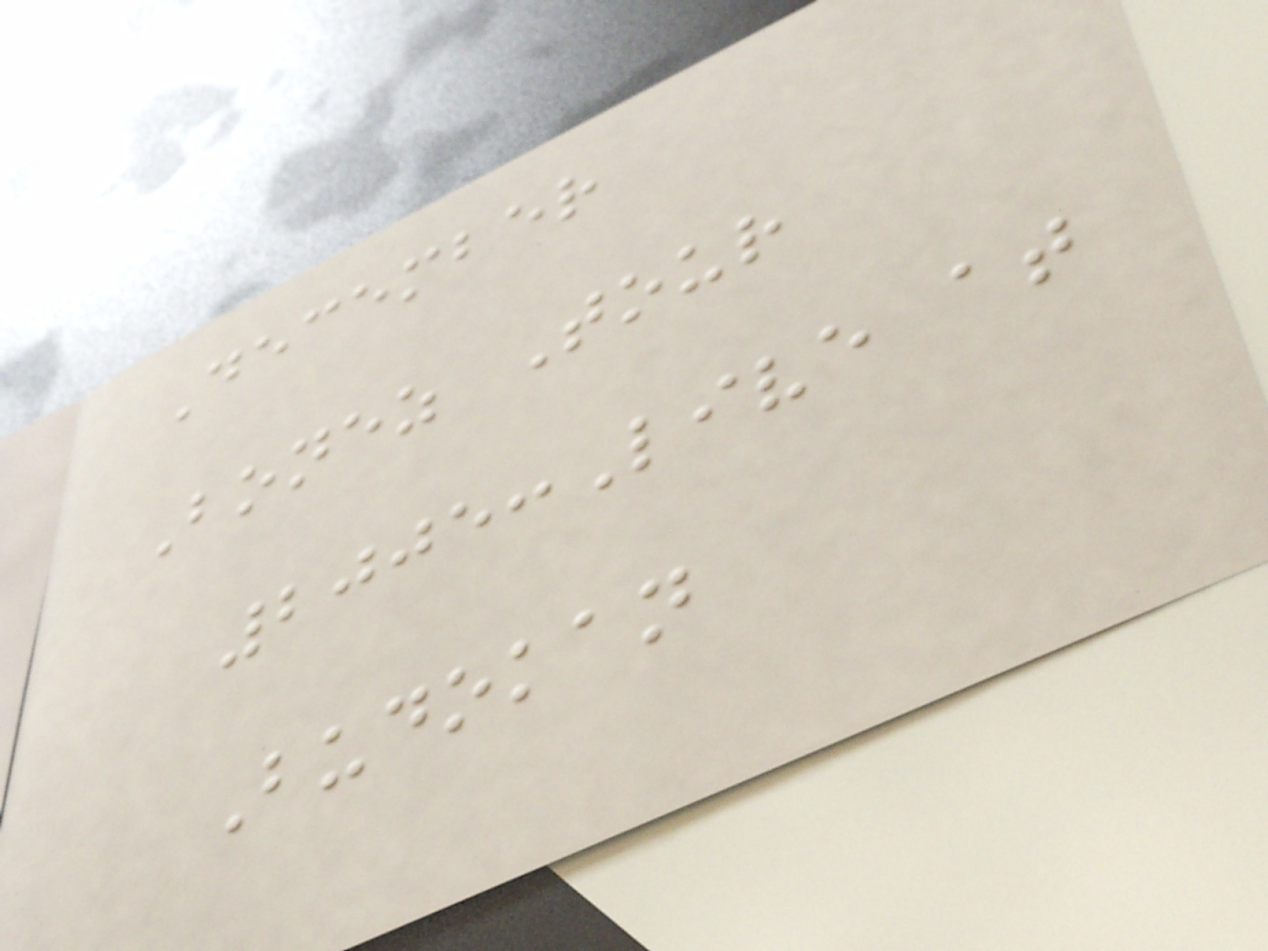December
Bonez Tour
2005:Live at
Budokan
